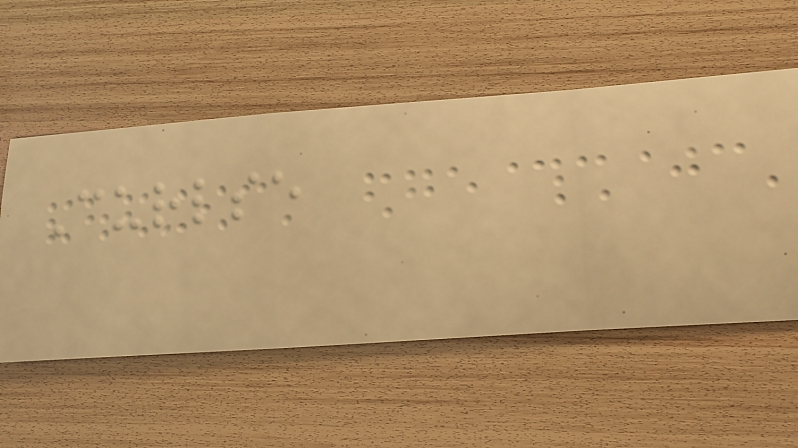Curlse
